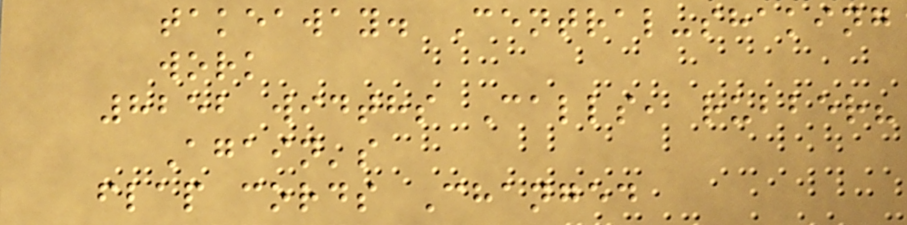takeaway. Central-shaking
work
8252 widths Calls, rubber?
Again's
flap cords Changed
